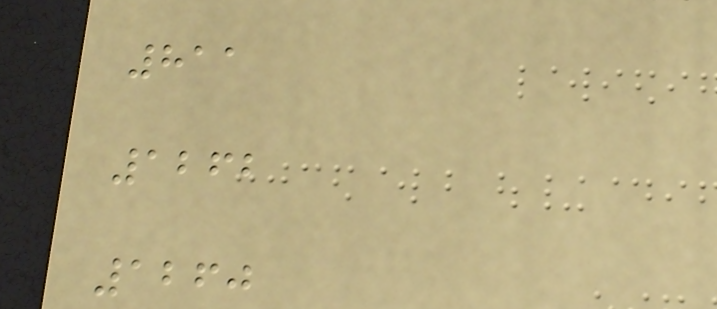811
1262
1260
